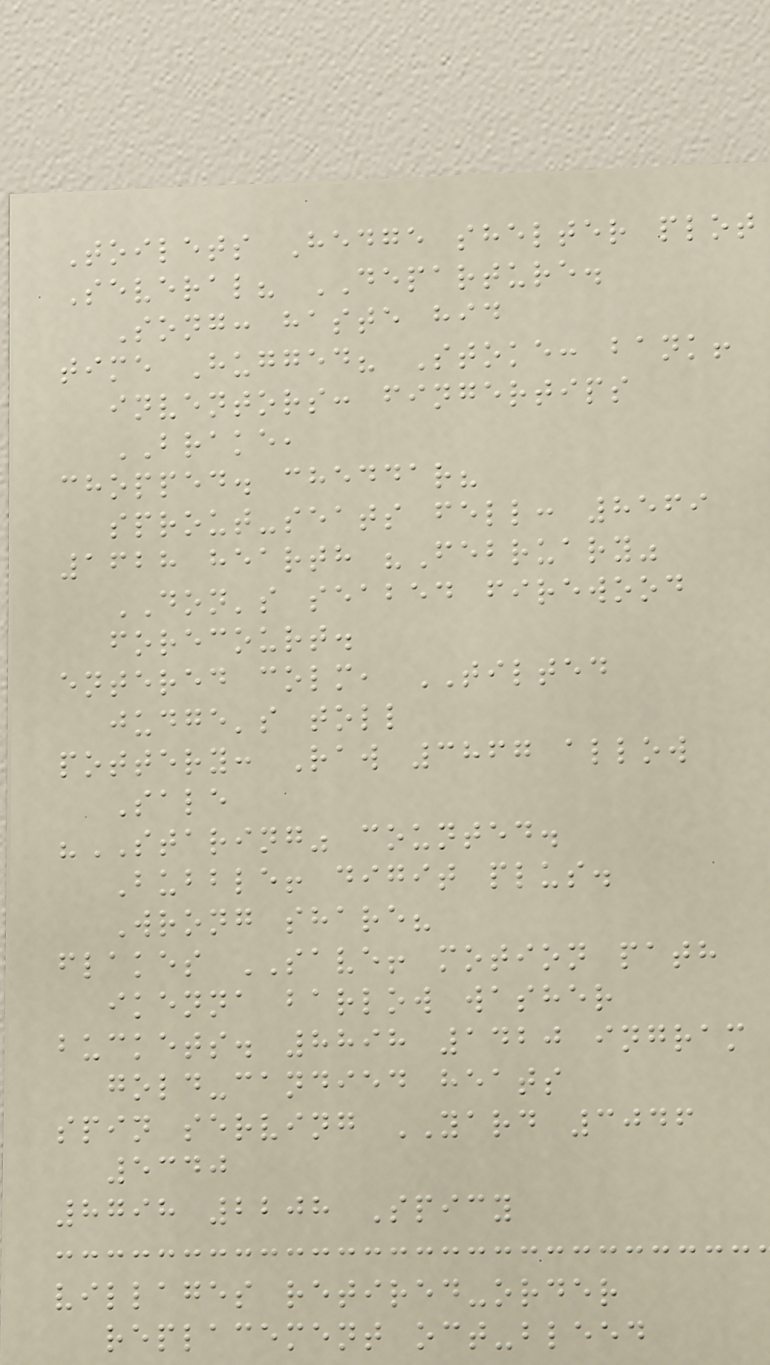Toilets Hedge shelter plot
Several? DEPARTURE.
Song: haste hid
time Hugged? Stoke: bank!
inventors: fingertips
BRAKE,
chopped. cheddar?
sprout-seats fell: 8569
1628 hearth "February"
DON's seabed firewood
forecourt.
entered colm, TILTED
judge's toll
pottery: Raw 3867 allow
Sale
"STARING" counted.
Bubble! digit plus.
Wrong share?
flakes SAVE! motion path
ikenna barlow washer
buckets. 8898 1420 ingram
gold-candied heats
spin serving YARD 3046
5340
8798 2208 Spicy
villages retired-order
replacement oct-bleed
